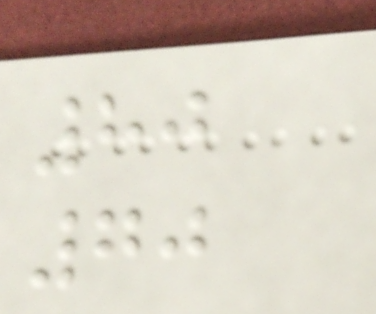80
70
